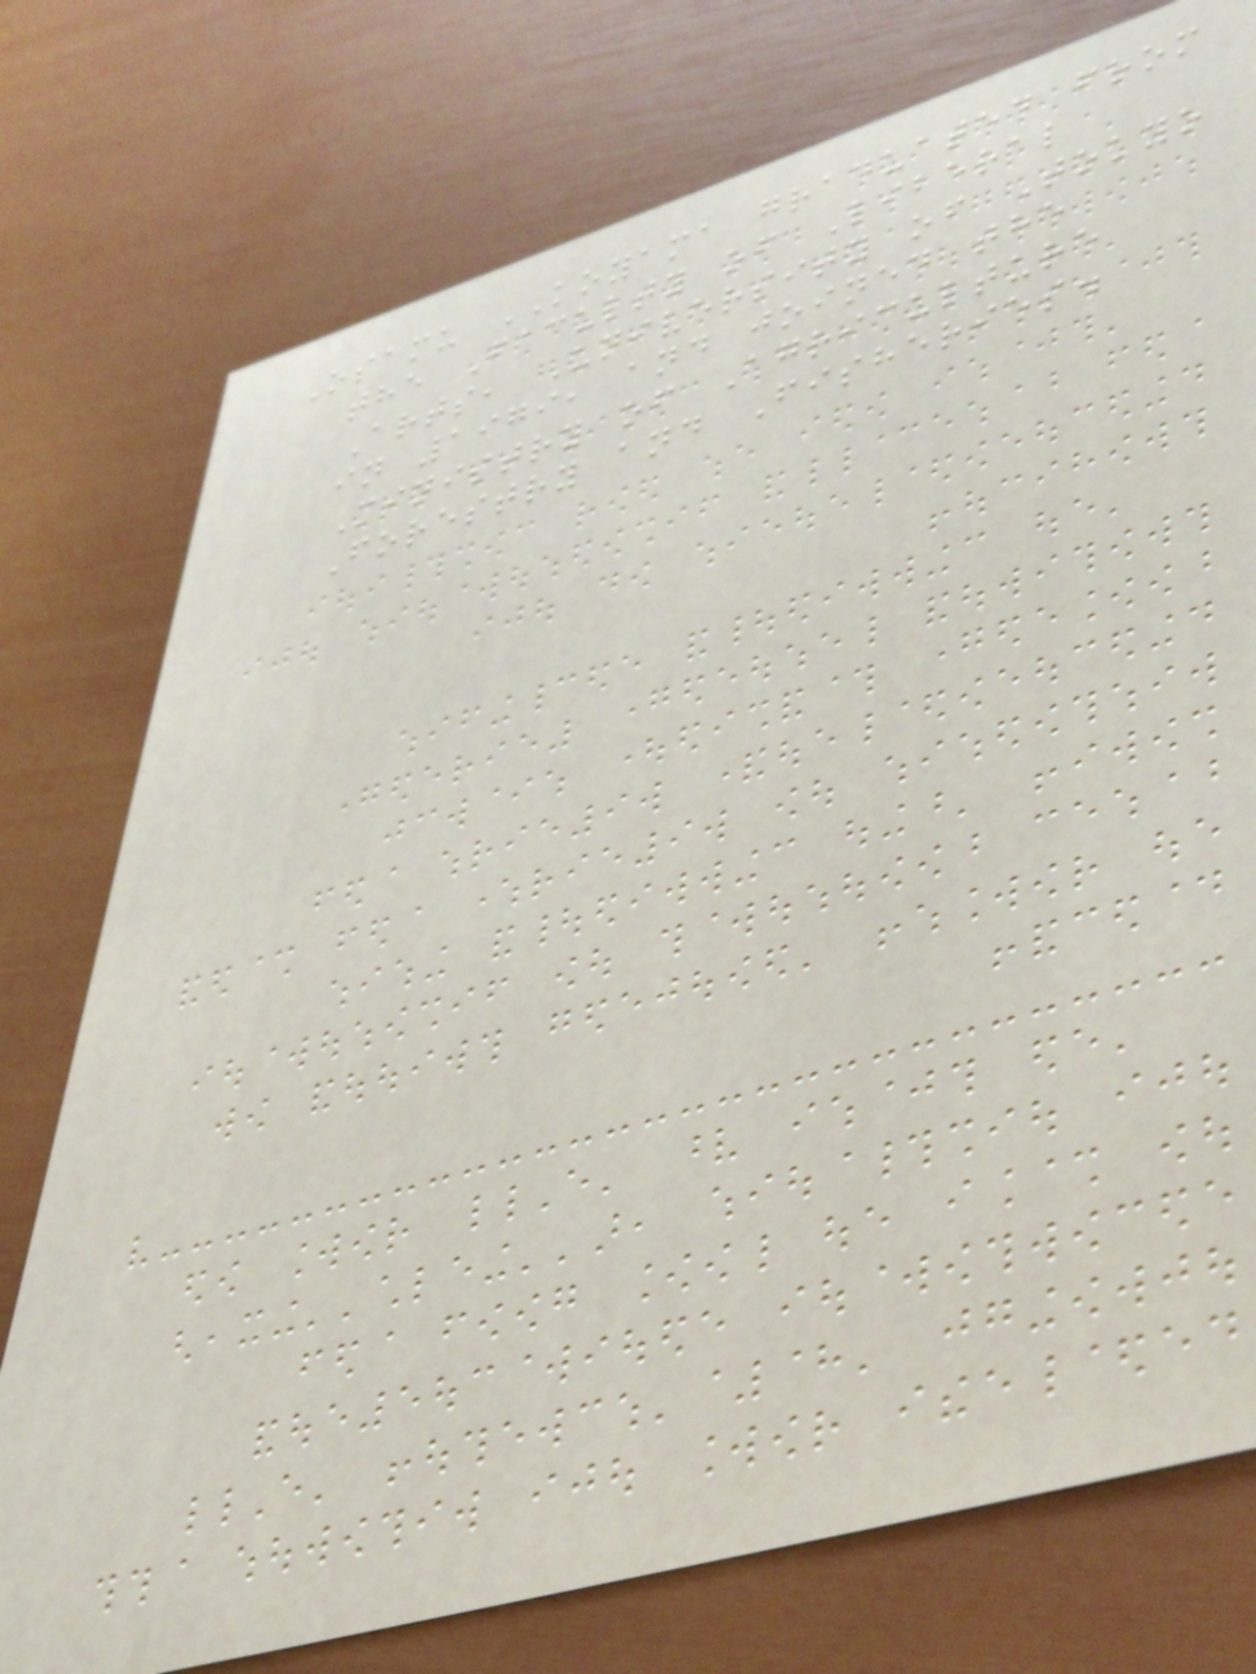Osamu KOYAMA graduated from
the Faculty of Liberal
Arts, University of Tokyo
in 1979, and joined the
Ministry of Agriculture
Forestry and Fisheries.
